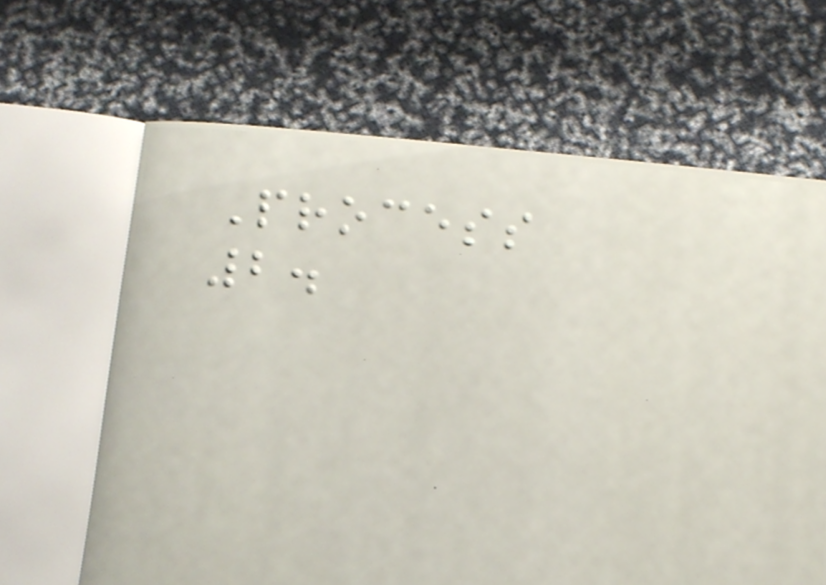Process
2.
